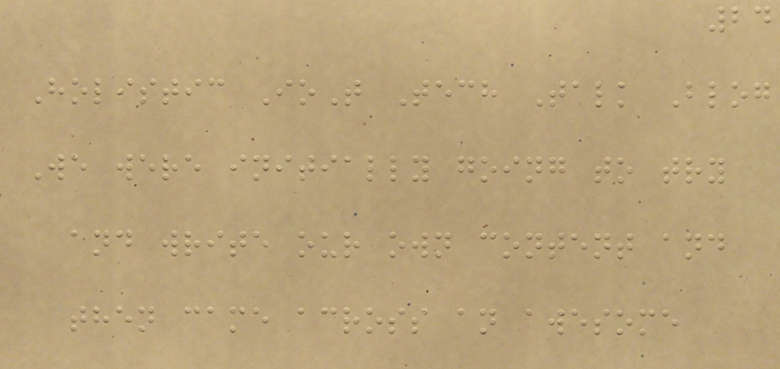24
Holistic IoT Tech Talk Blog
We were initially going to try
and write our own content and
then came across an awesome
